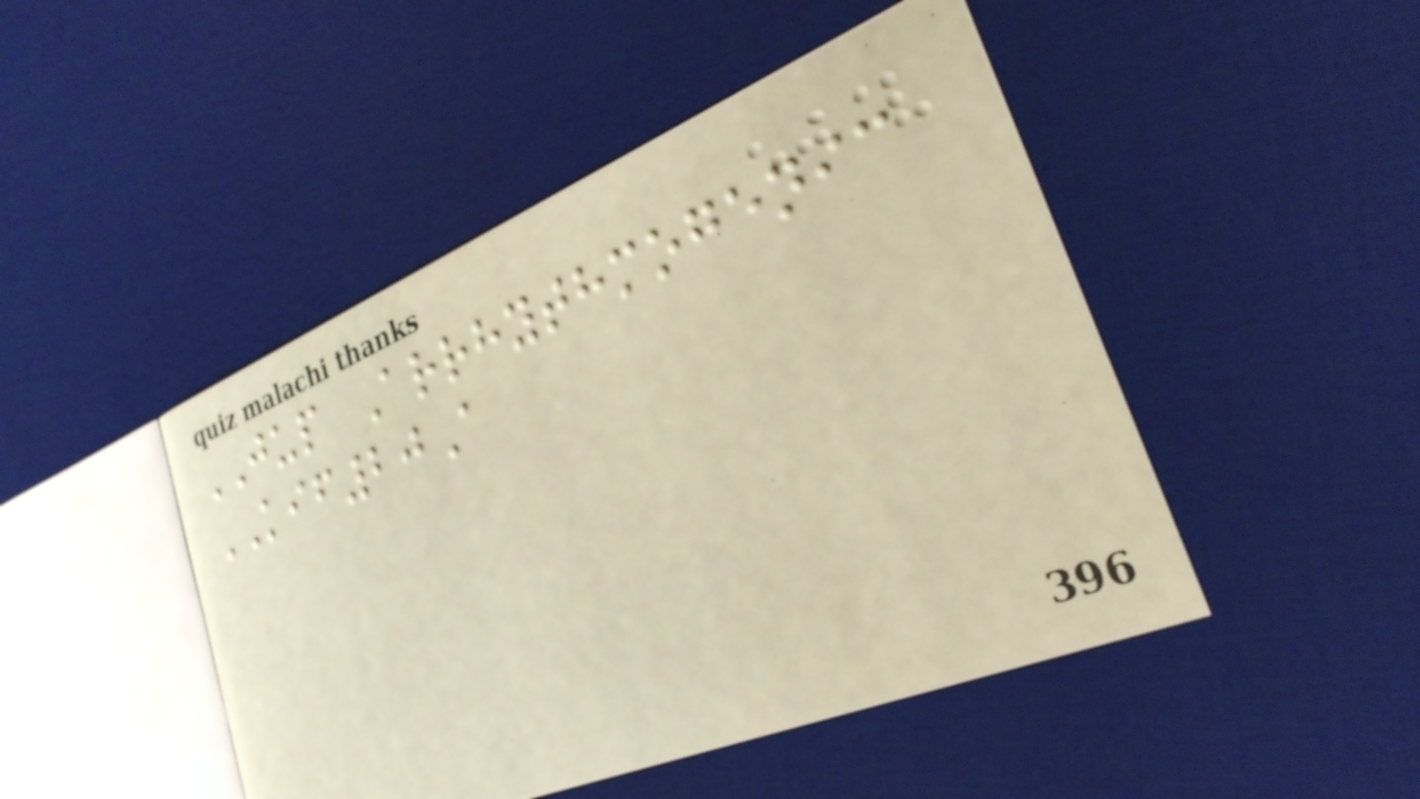JUP Arrhythmogenic
KIF20A
